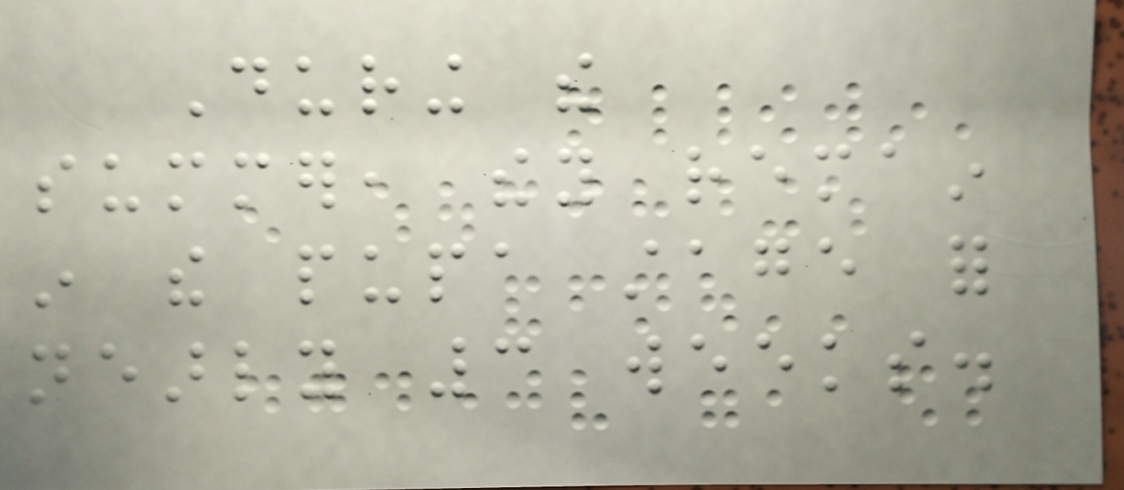During the
summer, they remain
in the pupa stage for
nearly 3 weeks.
